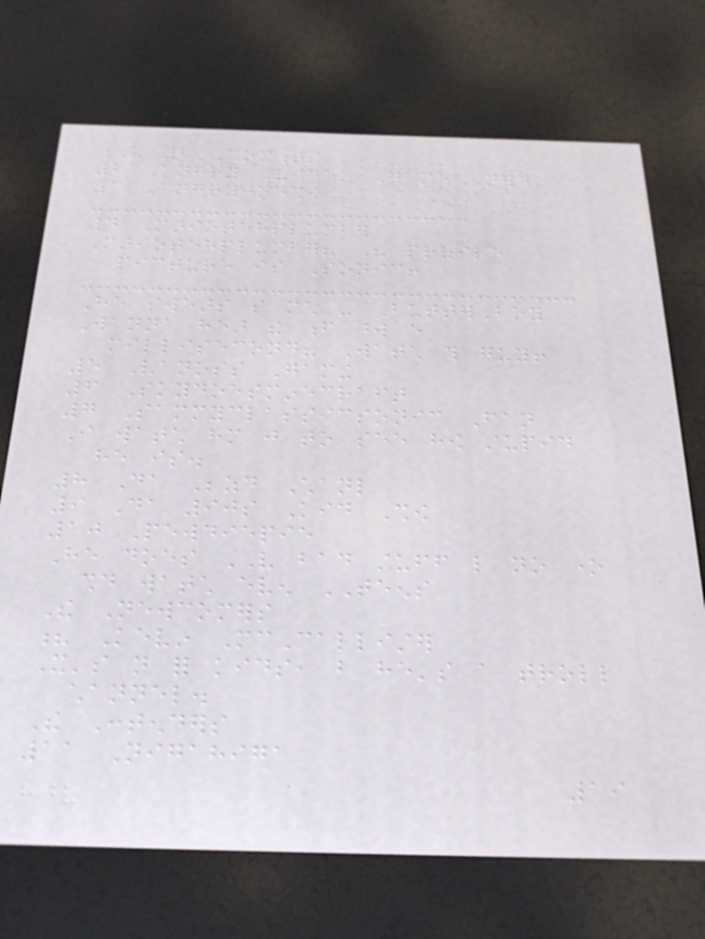V 2 Comments
2 Angry Video Game Nerd
3 Angryjoeshow
4 Mariotehplumber
Mariotehplumber? His profile
picture is Sonic!
He swears so much - ButterBoy
Wanna hear the f word every
millisecond? Watch this guy!
5 Vanoss Gaming
6 Skydoesminecraft
7 Sammyclassicsonic Fan
I watch him just to see how stupid
he is.
8 Da Bezd Chanl
9 Da 90s Kid Show
10 Pewdiepie
He does VERY bad stuff like no one
should watch even TEENS
The Newcomers
? Kevin McCallister
It's not for kids, but he's a troll
channel.
The Contenders
11 Nigahiga
19
